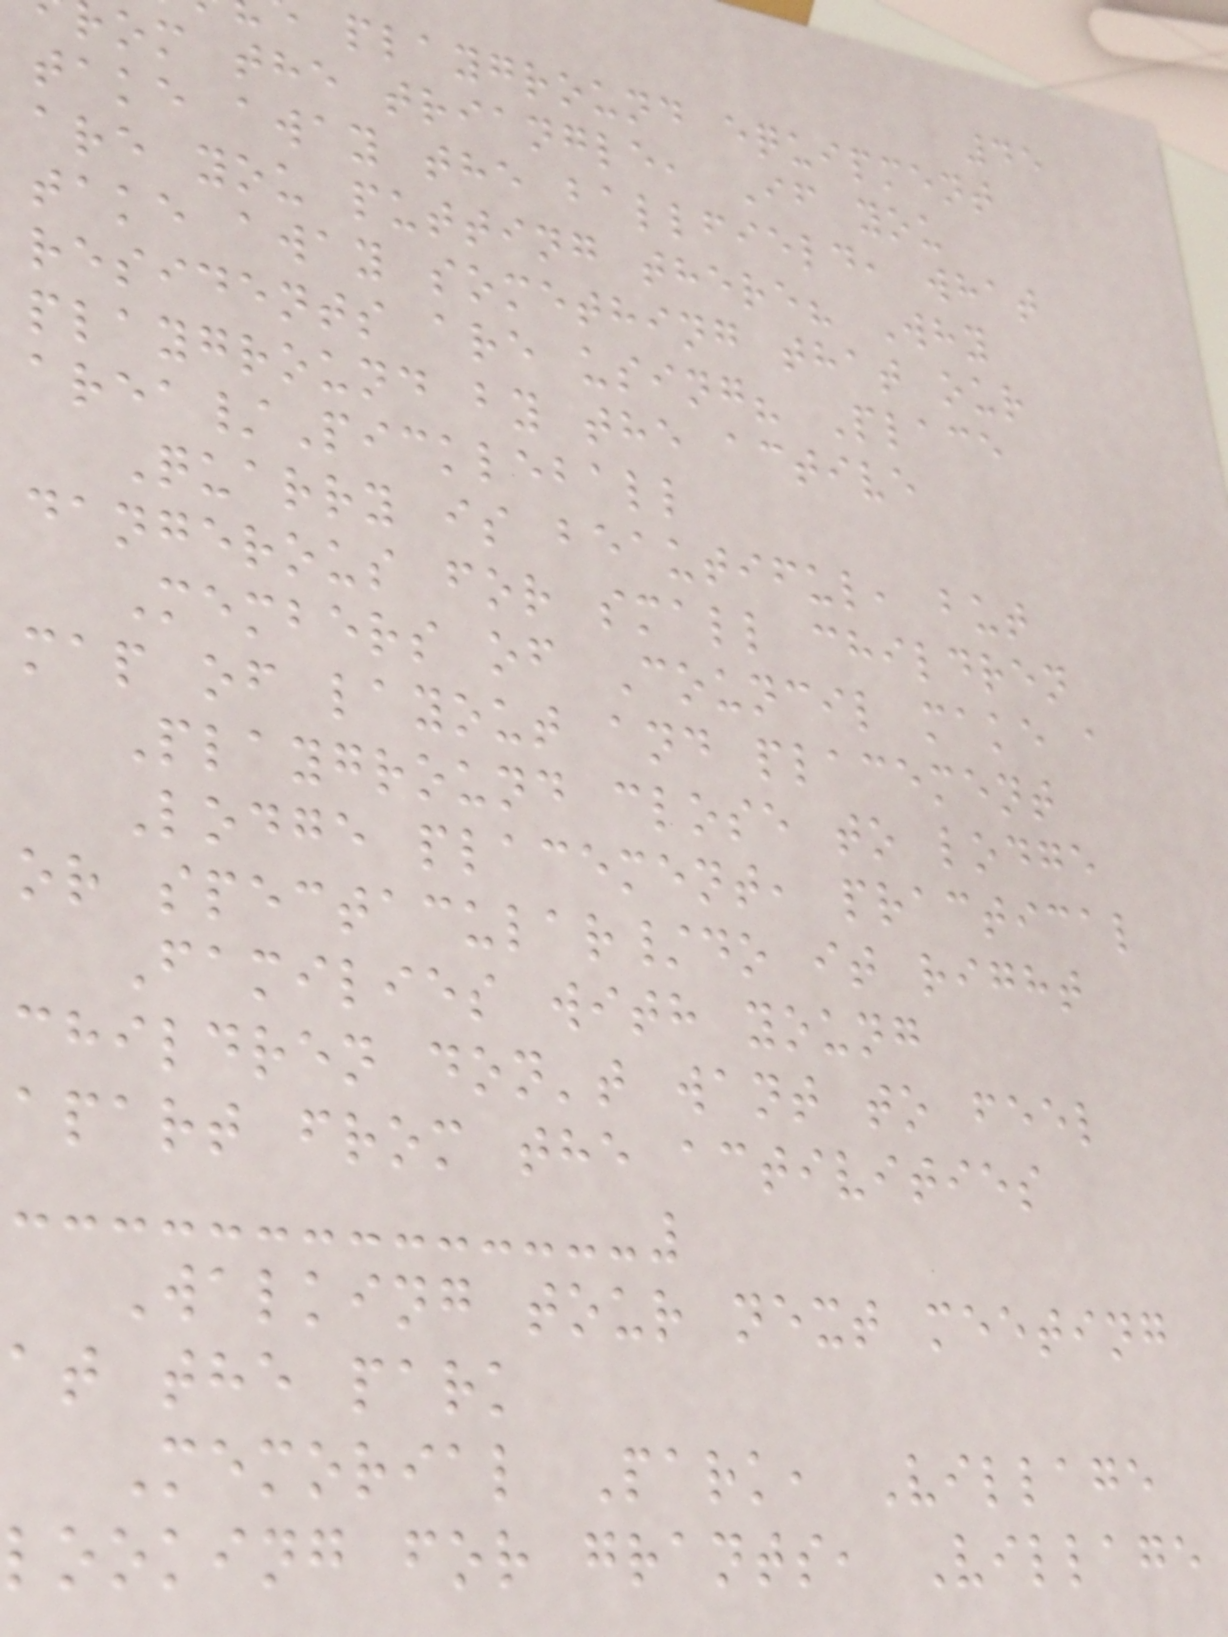45
playground equipment
om the triangle, If you
take away the ballfield, what
are you putting there? Why
take away something that our
residents are using? Place
playground by the active
area/Pickleball
Quarry is beautiful, but
dangerous for small children
Members of Council make a
map of layout and placement
Playground close to lodge
Lodge placement, practical
or spectacular/do it right
Families with young
children don't want to feel
apart from the activities
Walking tour next meeting
at the park
Memorial Park, Village
looking for grants, Village
